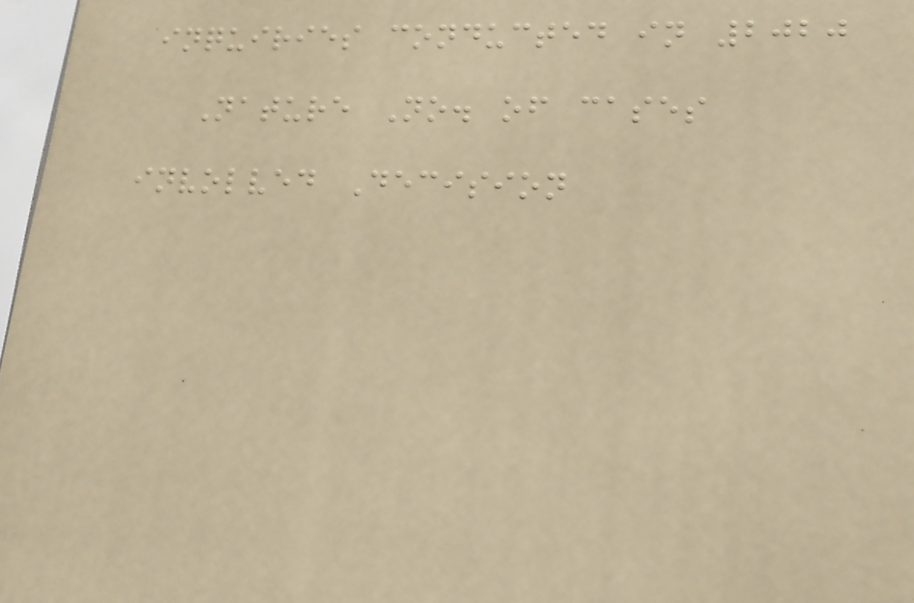inquiries conducted in 2020
Nature No. of cases
involved Decision
